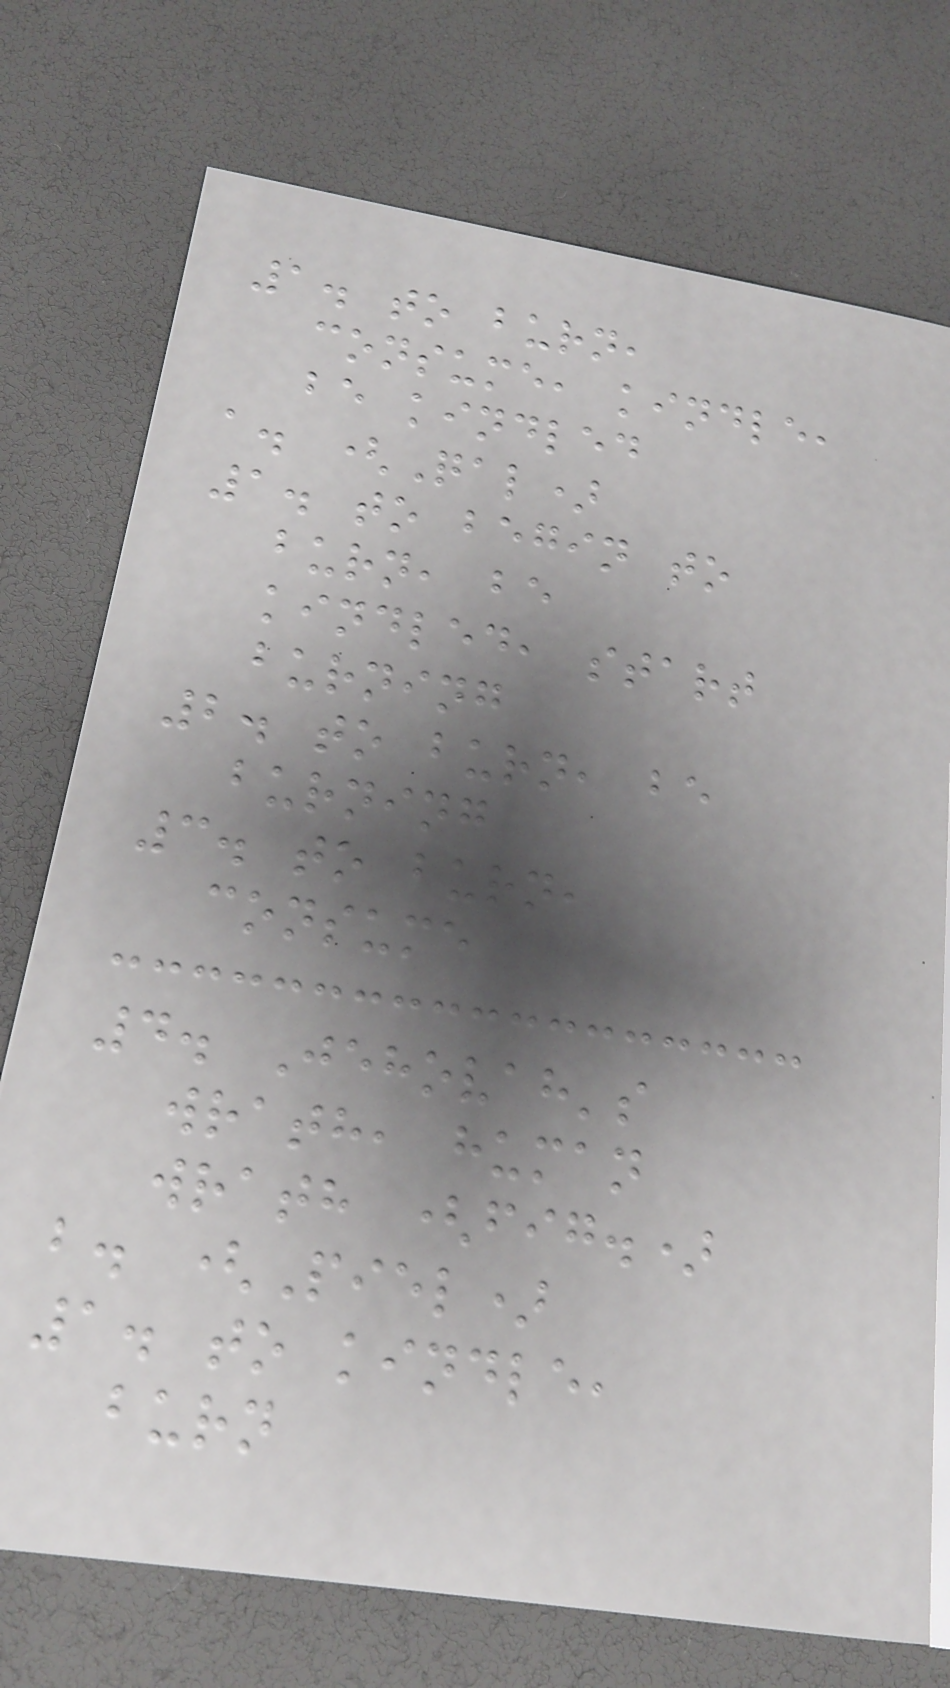1. to burn,
consume, kindle,
be kindled
a. (Qal)
1. to begin to
burn, be
kindled, start
burning
2. to burn, be
burning
3. to burn,
consume
4. Jehovah's
wrath, human
wrath (fig.)
b. (Piel)
1. to kindle,
burn
